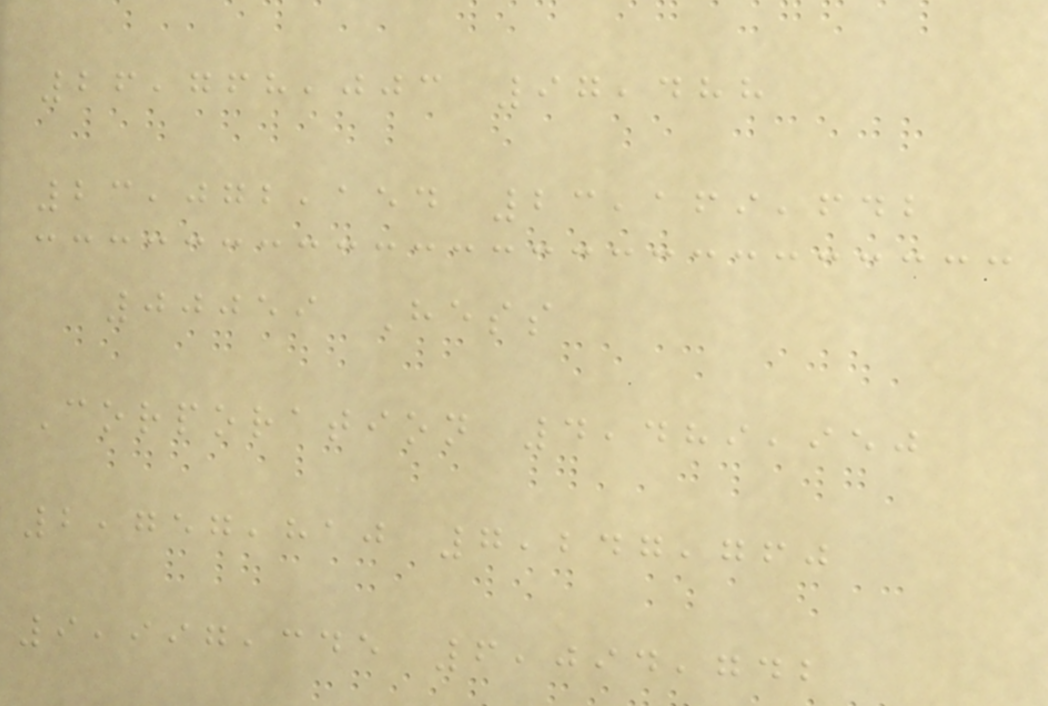26,768,003 97,488
23,072,154 23,169,642
00059 Hess
Corporation 4,489,950
2,757,810 7,247,760
9,997,345 6,094,742
